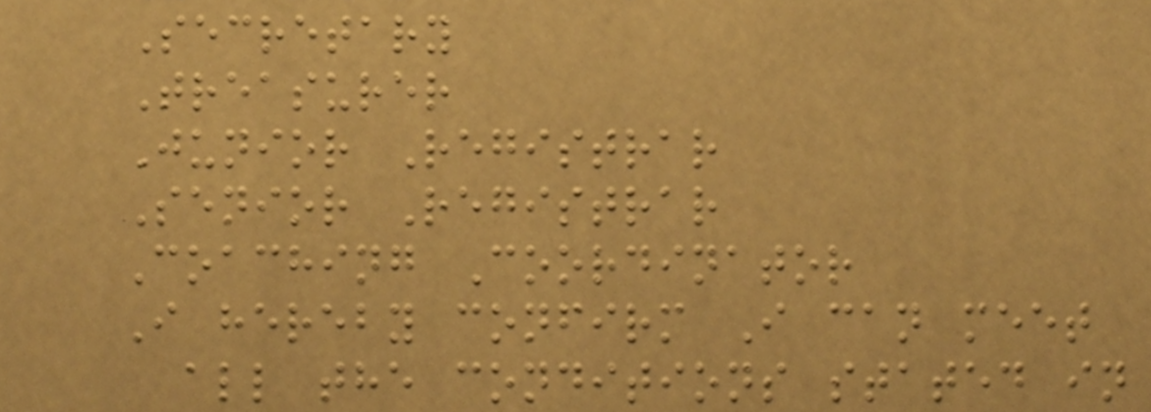Secretary
Treasurer
Junior Registrar
Senior Registrar
Coaching Coordinator
I hereby confirm I can meet
all the conditions stated in
